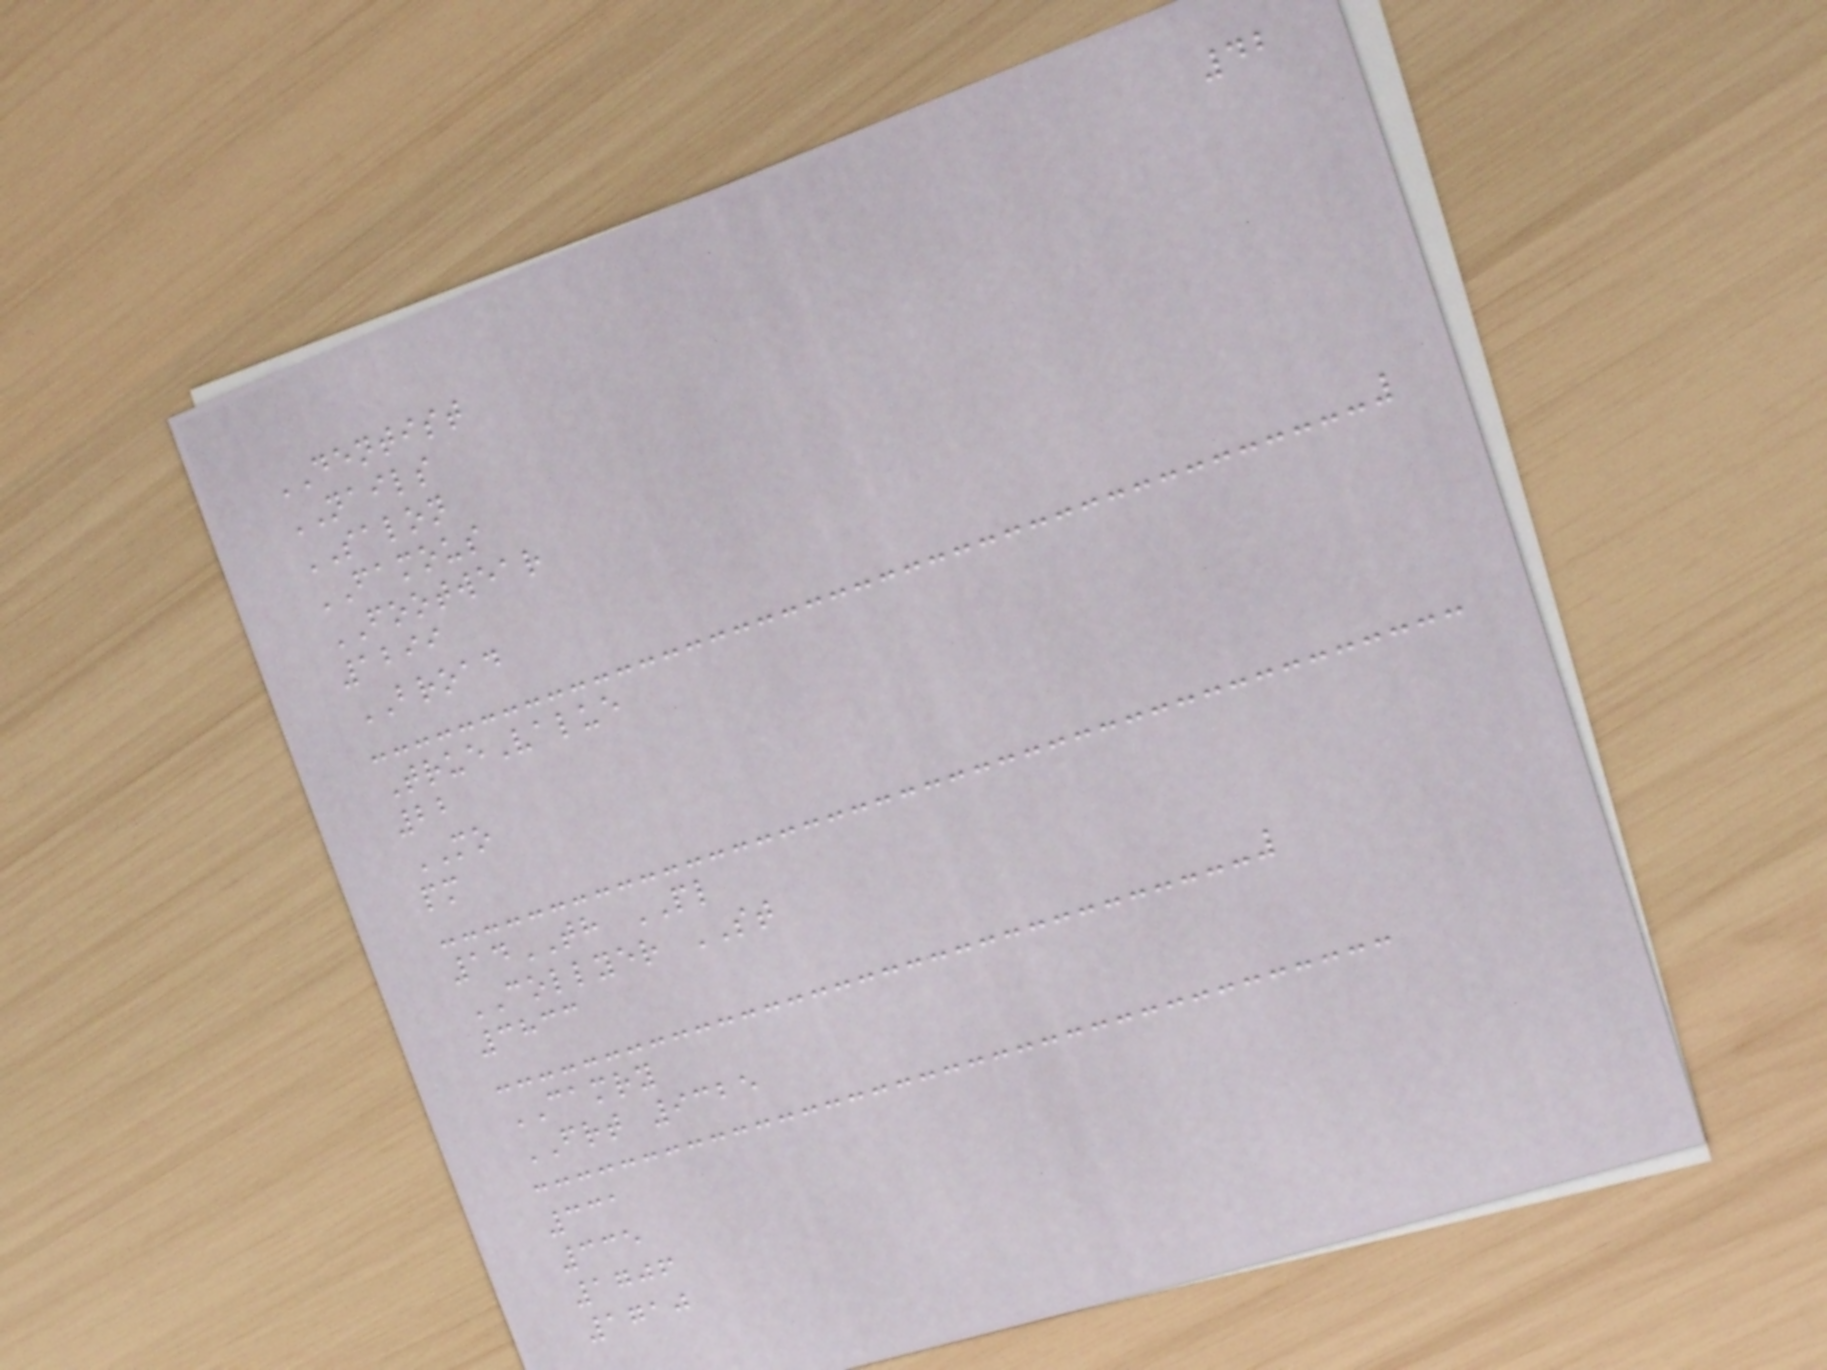42
DENTIST
NAILS
SALON
FAMOUS
FOOTWEAR
1299
BROAD
TrueValue
22
MO
pm
14TH PL
COLLYER ST
3833
CAMRY
FRT 9325
331
335
1706
1710
